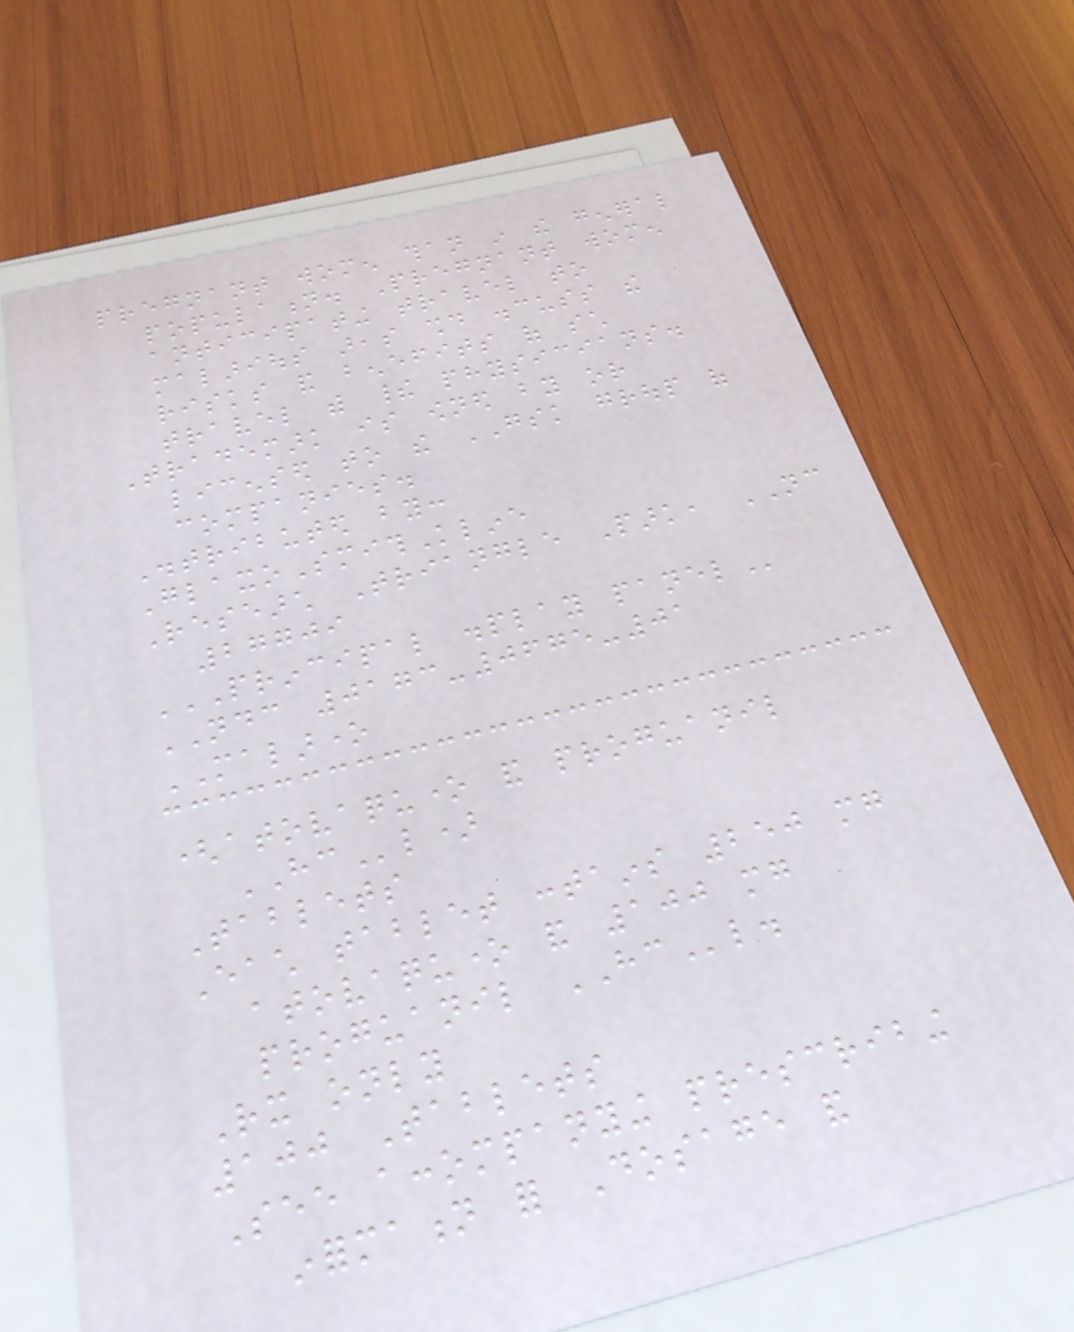pregnant women than in the general
population. Pregnant women
anticipating travel to
malarious areas should discuss the
risks and benefits of such
travel with their physicians.
Trademark is owned by or
licensed to the GSK group of
companies.
Distributed by:
GlaxoSmithKline
Research Triangle Park, NC
27709
PRINCIPAL DISPLAY PANEL
NDC 0173-0675-01
MALARONE
(atovaquone and proguanil
HCl)
Tablets
Each tablet contains 250 mg
atovaquone and 100 mg
proguanil HCl.
Rx only
100 Tablets
See accompanying prescribing
information for Dosage and
